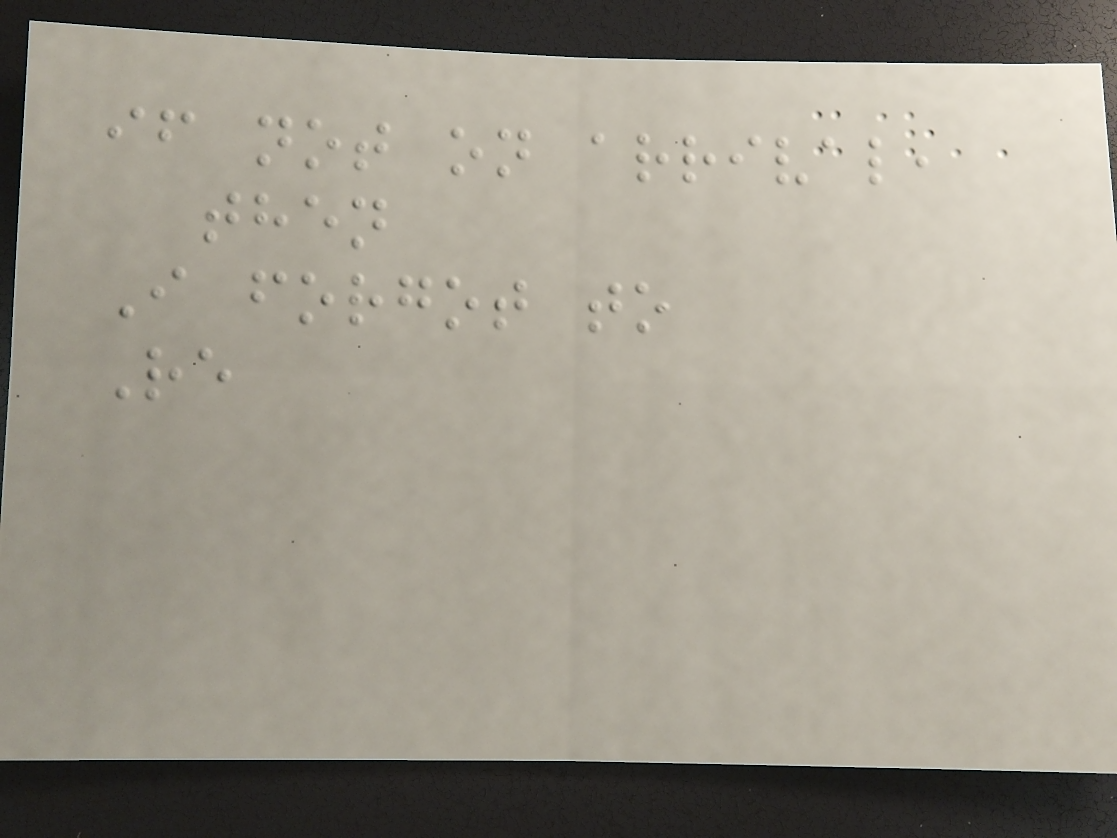if not on arrival,
then
I forgot to
Re
